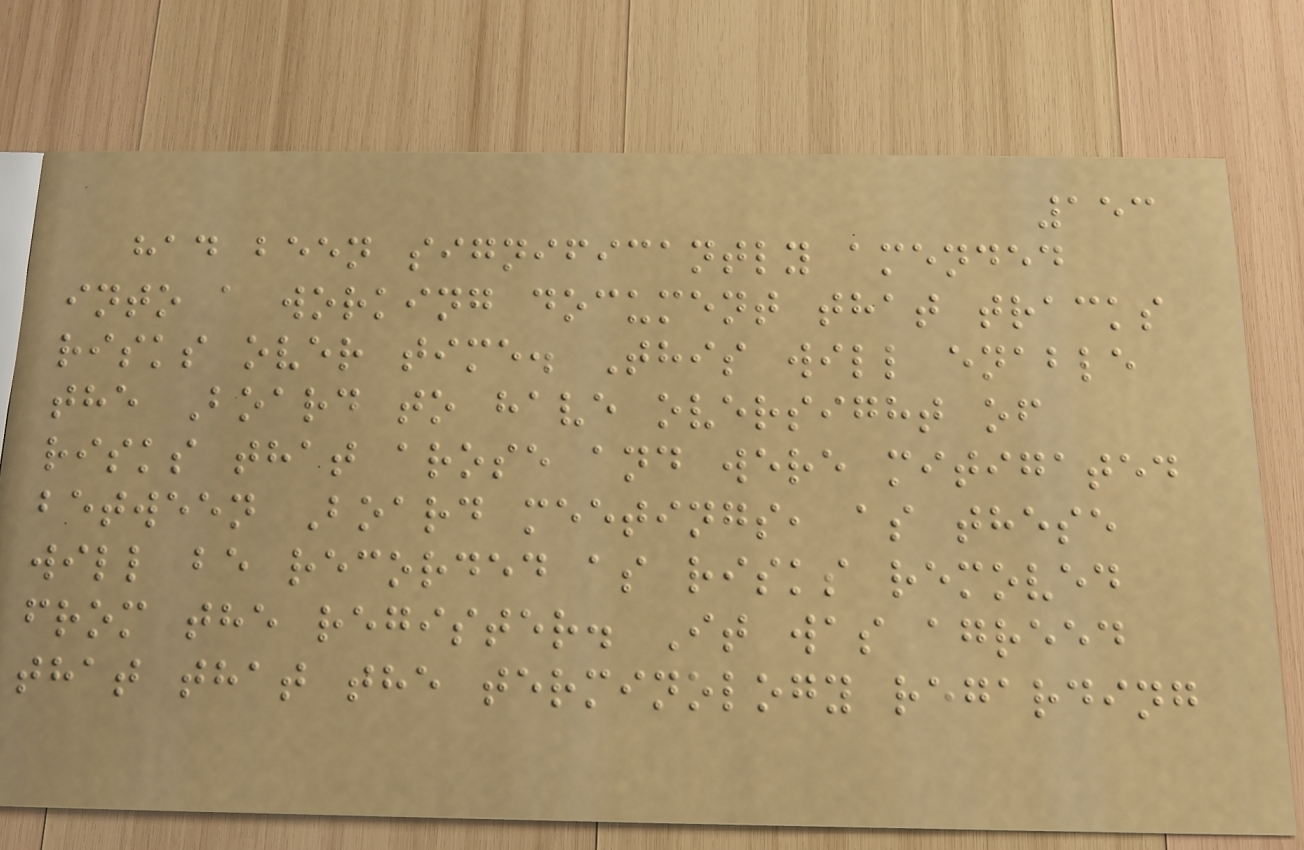153
had been significantly amended
into a working document that tracks
risks over time. This will enable
the Board to have oversight of
risks that arose and were mitigated
between Board meetings, as these
will be recorded as risks removed
from the register. It was agreed
that that the terminology regarding
